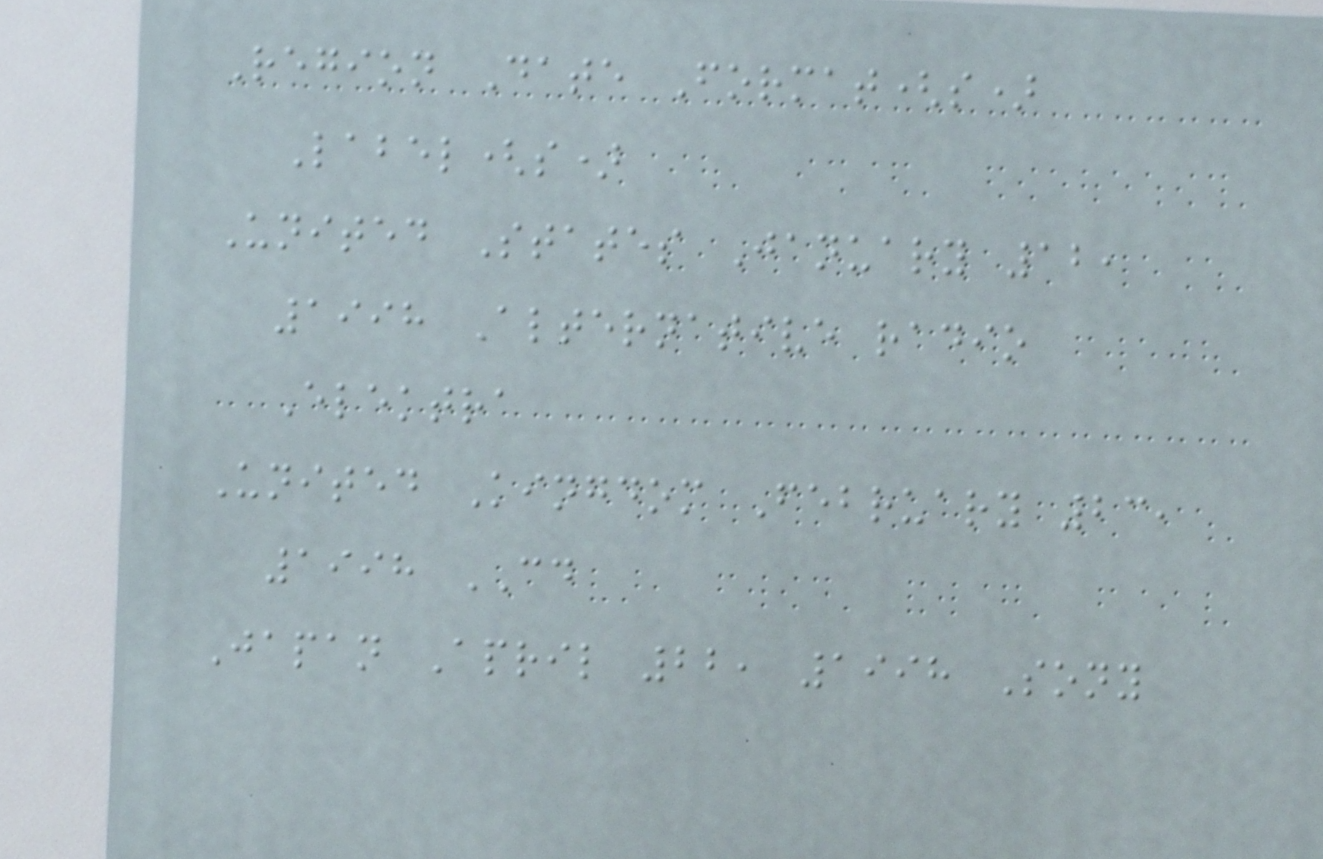Region Date Format(s)
Label(s)
United States January 12,
1998 Alternative radio
Elektra
United Kingdom February 23,
1998 CD
Japan April 22, 1998 Sony
